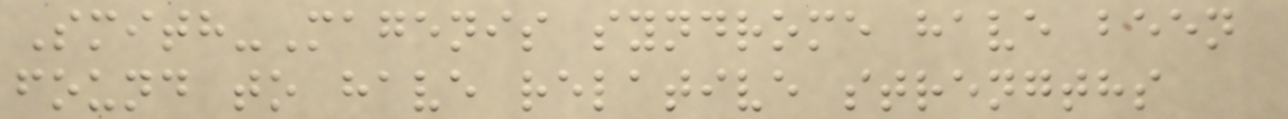Smith-Magenis syndrome have been
found to have relative strengths
